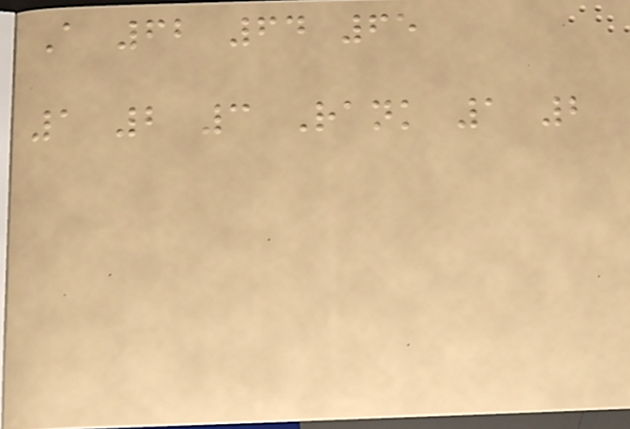A 62 64 65
1 2 3 Rank 1 2
